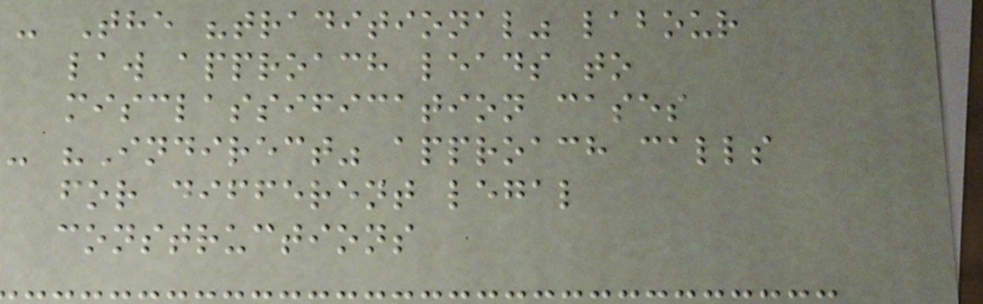- The "traditional" labour
law approach leads to
misclassification cases
- "Indirect" approach calls
for different legal
constructions
